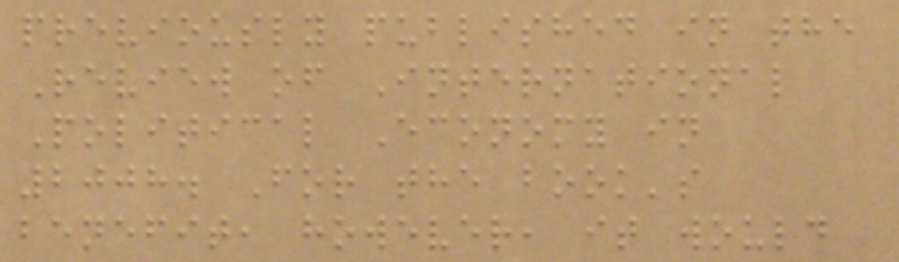previously published in the
Review of International
Political Economy in
2008. For the book's
benefit, however, it would
